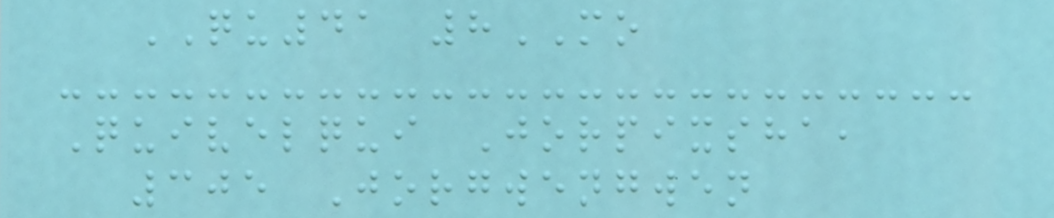QU41 8MO
Quivelqui Jorpixsha,
305 Jorgwengwen
